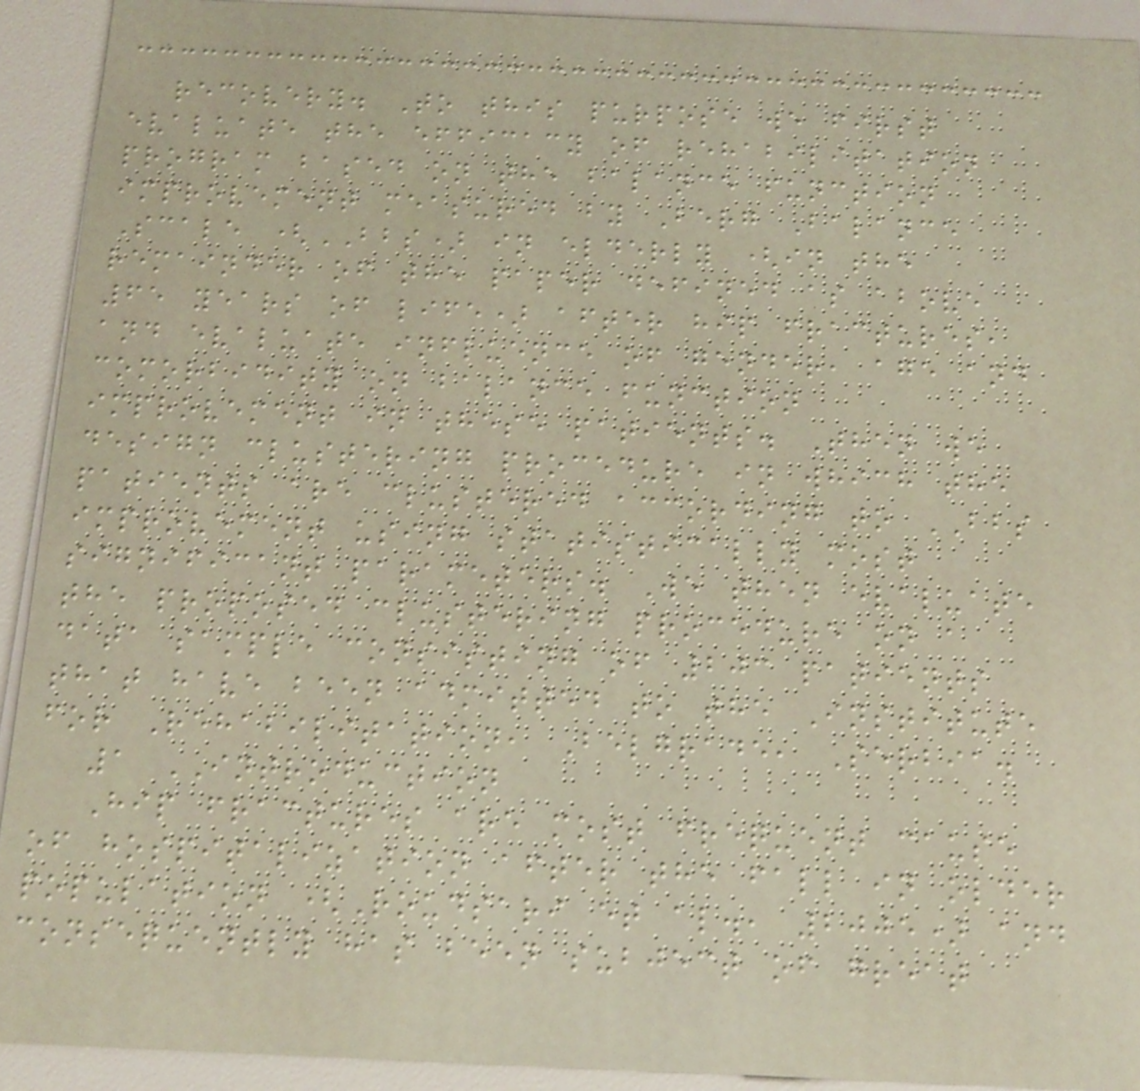recovery. To this purpose we first
evaluate the efficacy of rehabilitation
program based on the balance function
improvement measured by Berg Balance
Scale (BBS) in elderly (in the
remainder of the paper defined as above
65 years of life) after hip fractures,
and evaluate influence of gender, age and
comorbidity on balance function
improvement in these patients. Then we
design clustering procedure in which the
patients are clustered according to BBS
improvement using statistically most
significant parameters. We then evaluate
the proposed clustering procedure on a
data sample consisting of 203 patients
that have been admitted to the Institute
for Rehabilitation, Belgrade, Serbia.
1 INTRODUCTION
Hip fractures are most frequent cause
of hospitalization after the fall in older
population (Roudsari et al., 2005) and
consequently has been subject of great
